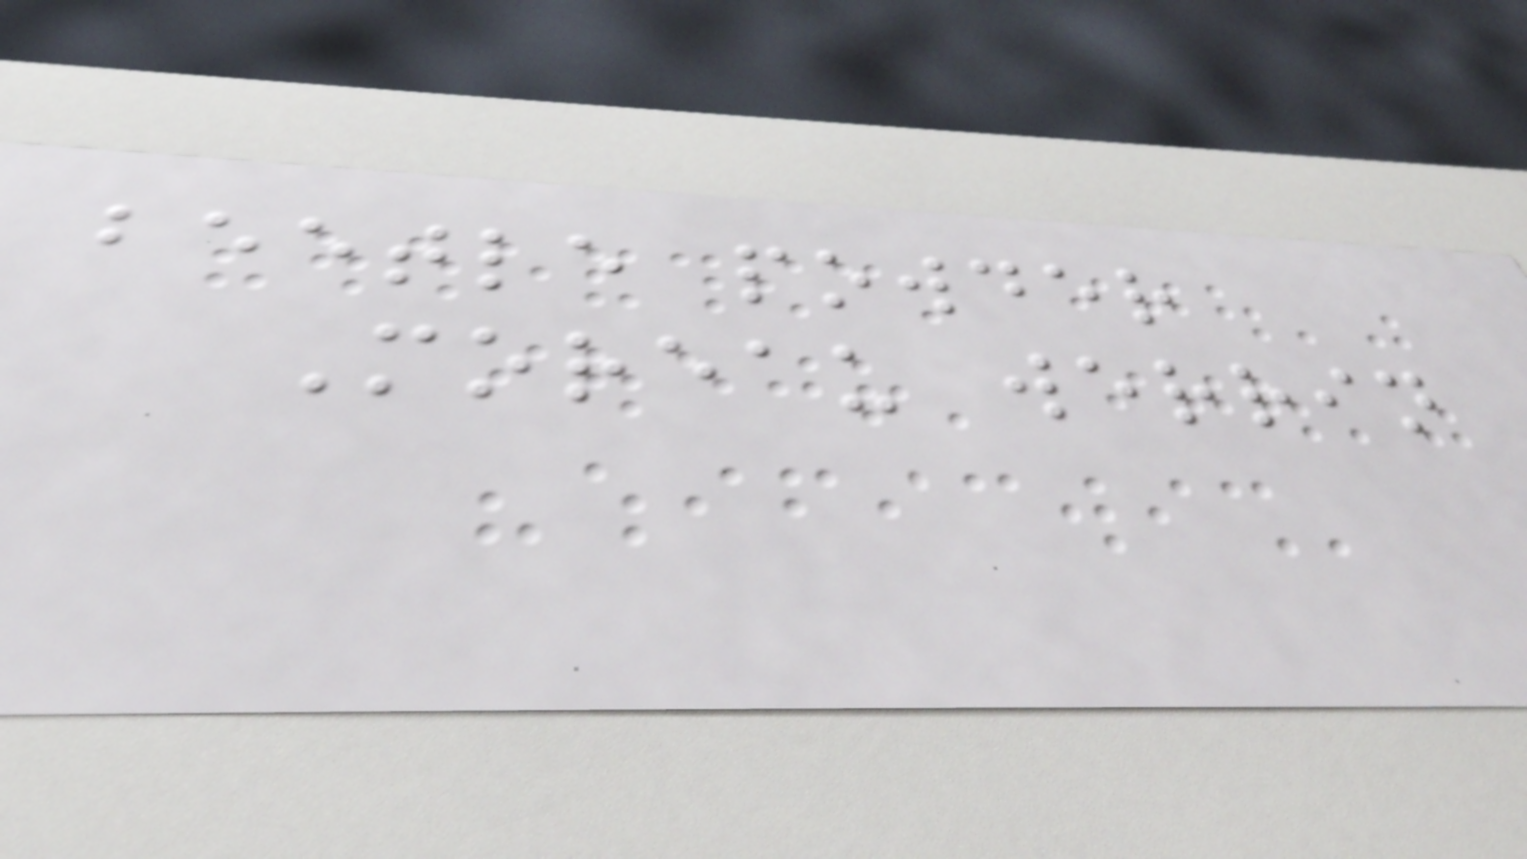beetle powder
Moreau werrin
